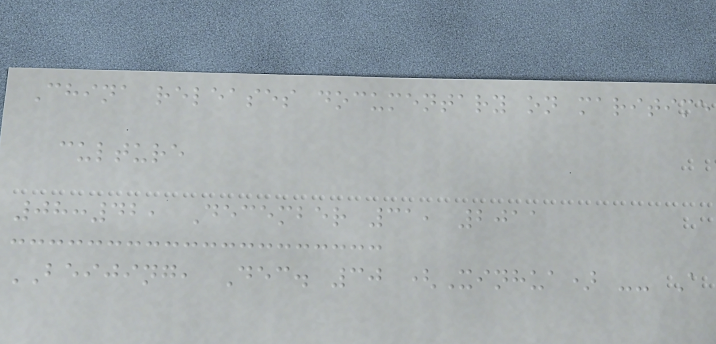China releases documentary on maritime
culture
08:42, December 31, 2011
BEIJING, Dec. 30 (Xinhua) -- A
